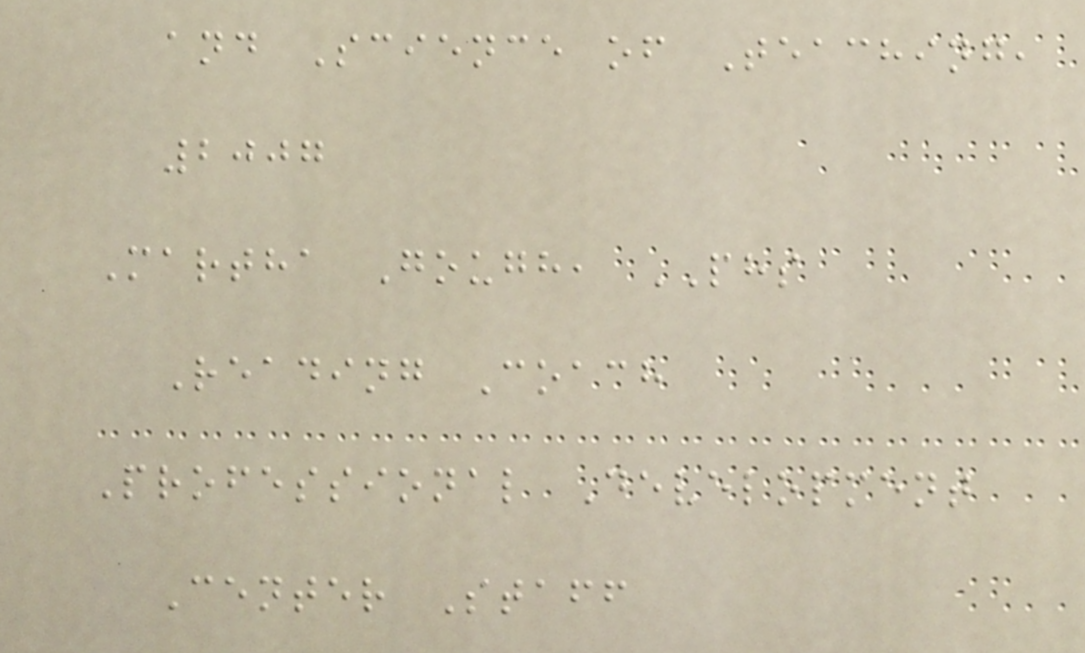and Science of Teaching,
2007
Martha Gough, PHS
Reading Coach
Professional Development
Center Staff
